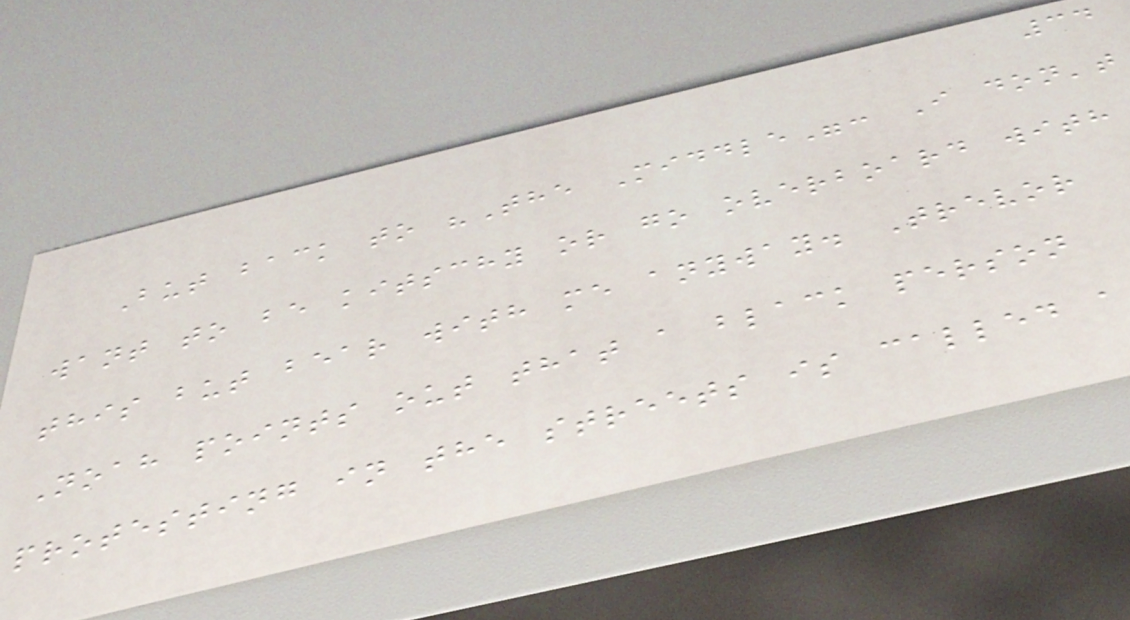34
But back to "The Middle": I don't
want to be kitschy or go overboard with
this but bear with me anyway. Trevor
Noah points out that a black person
protesting in the streets is called a
